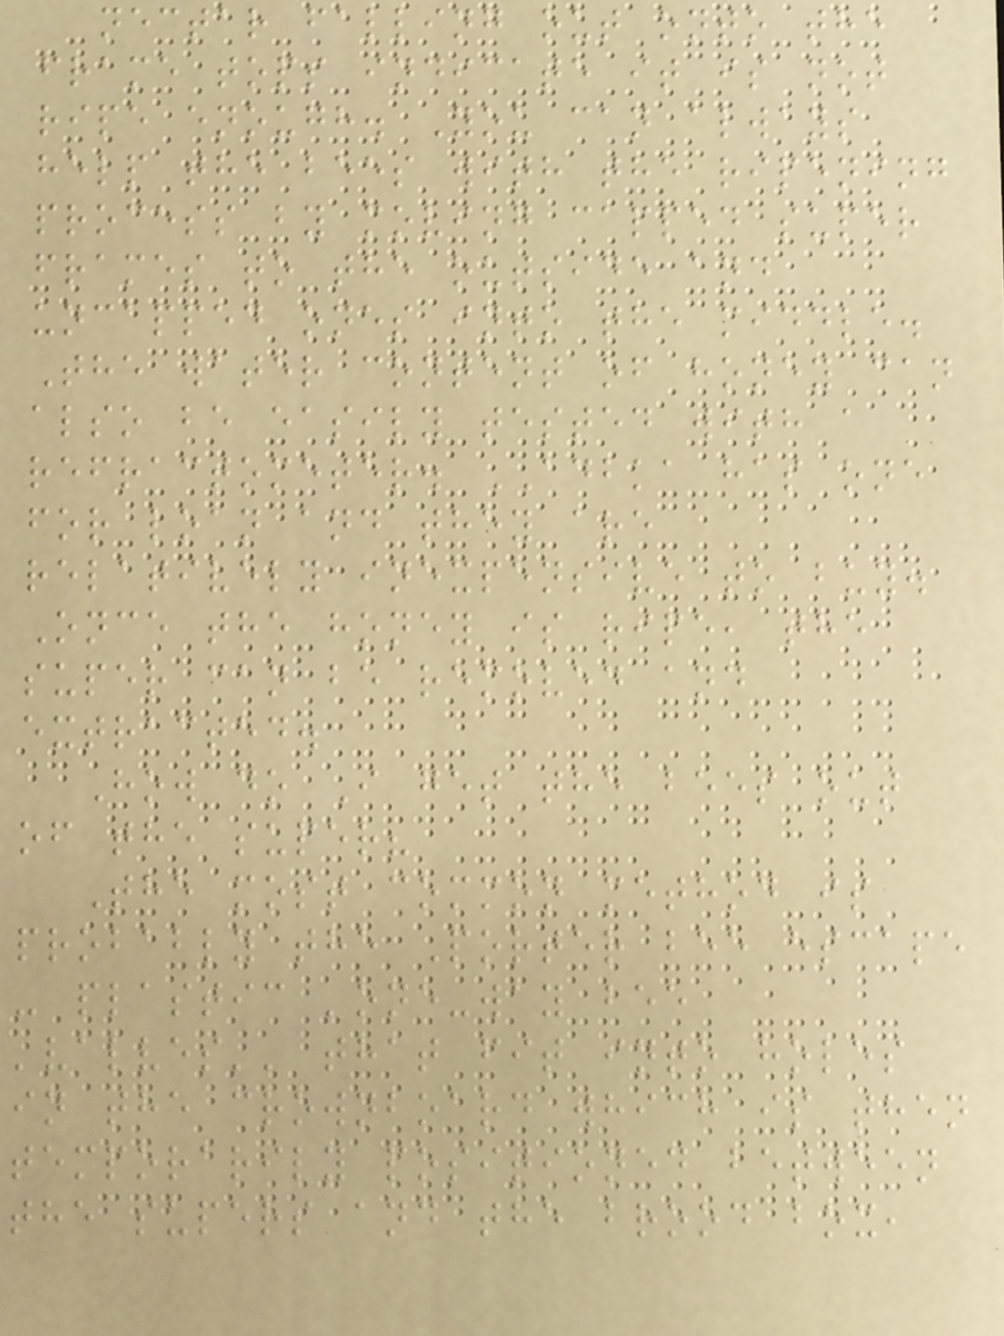nectar falling out onto the
frame tops indicate it is not
ripe enough. You can always
help the bees with the ripening
process by moving capped super
frames to the outside and
uncapped ones into the middle.
The water content of honey can
also be easily tested with a
refractometer. ADBKA has one
for loan and they are
relatively inexpensive to buy.
Once the honey is ripe, the
super can be removed and
extracted.
How do I get the bees out
of the super?
The most common method is
probably the Porter bee escape
- plastic 'one-way bee
'valves'' that fit into holes
in the crownboard which is then
temporarily positioned between
the supers and the brood box,
